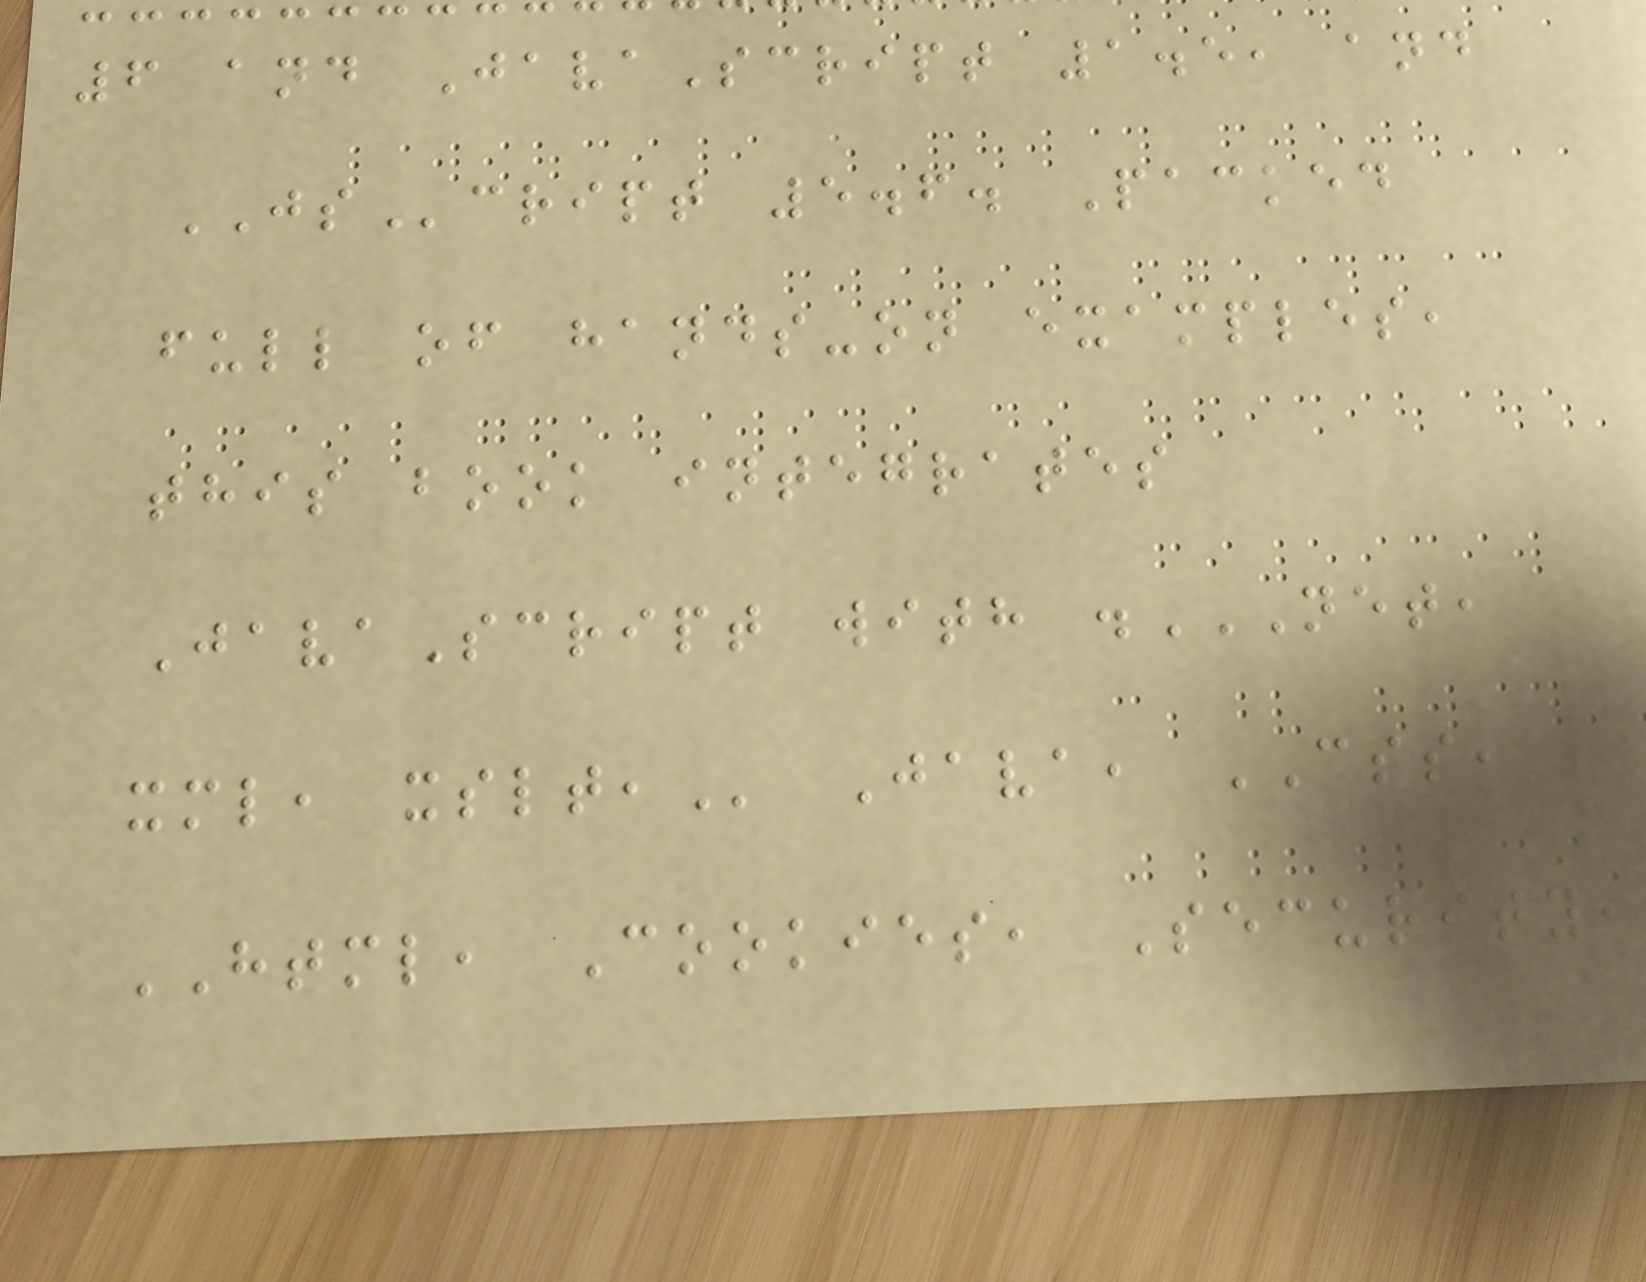6 and JavaScript 1.5, and
JScript 5.6. Packed
full of hands-on examples,
this book integrates
JavaScript with .NET,
XML, XSLT, Java, CSS,
HTML, Cookies, Security,
